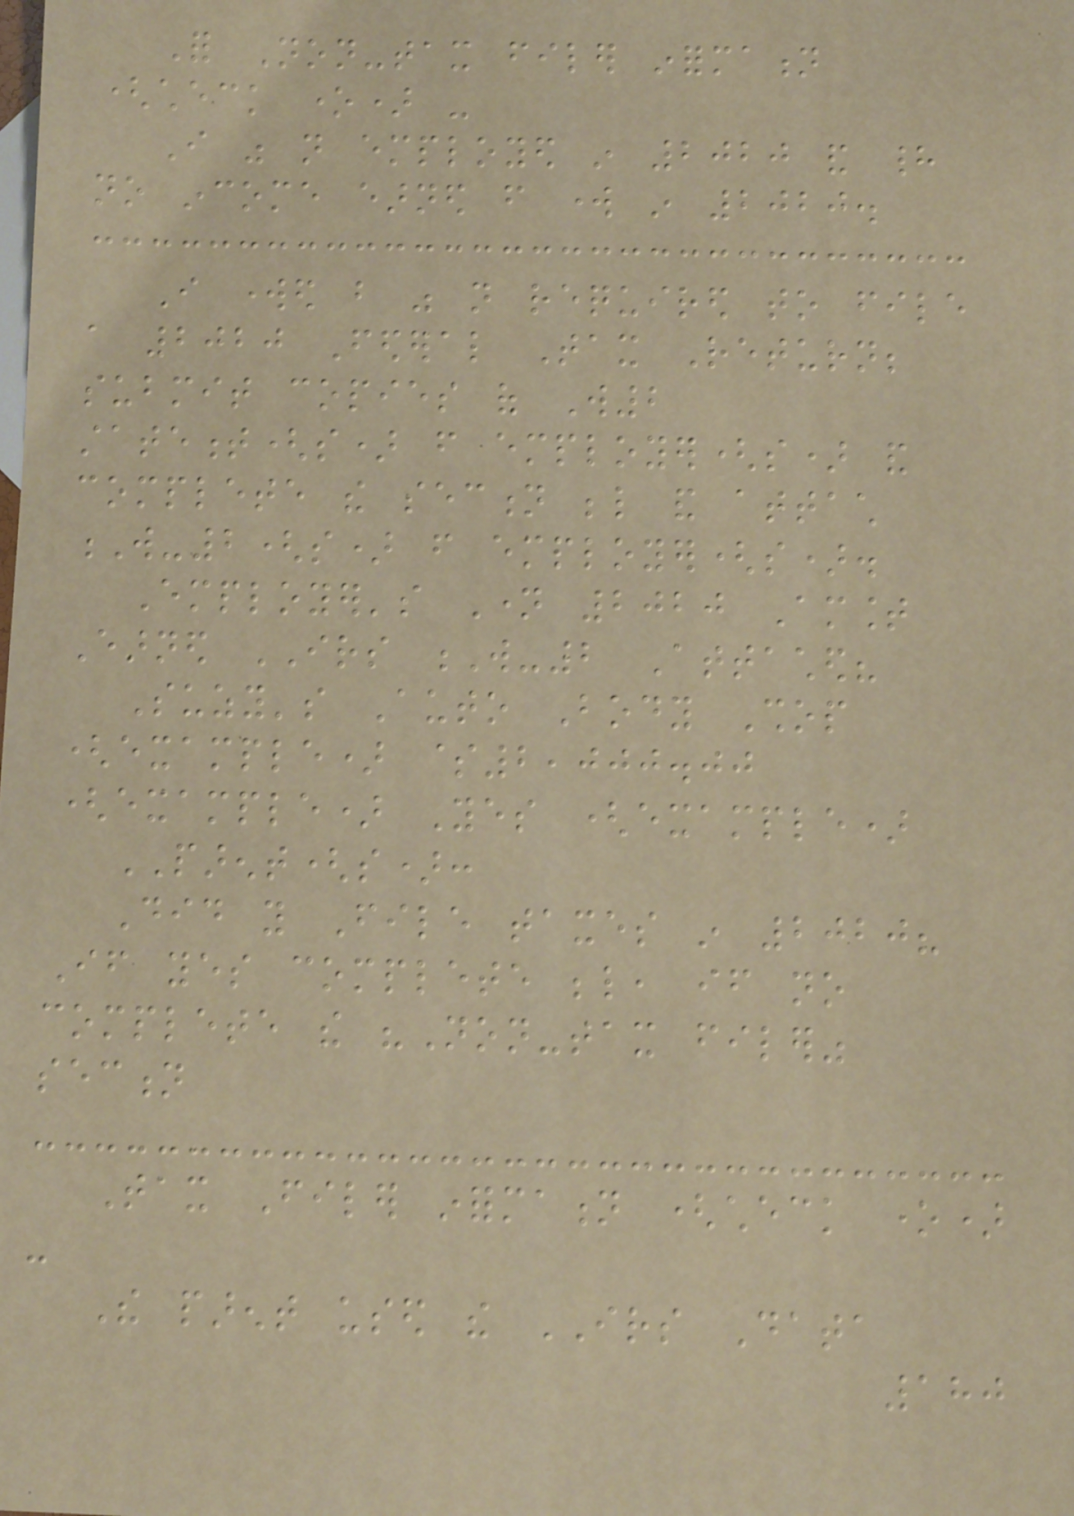For Non-tax filer information
(check one) -
I was not employed in 2020 and had
no income earned from work in 2020.
I worked but was not required to file
a 2020 Federal Tax Return;
submit copies of W2
statement(s) from employer(s) and
complete the section below and attach
W-2(s) from employer(s).
Employer's Name 2020 Amount
Earned IRS W-2 Attached?
Suzy's Auto Body Shop
(example) $2,000.00
(example) Yes (example)
PARENT(s):
Did you File taxes in 2020?
If yes complete below, if no
complete the "Non-tax filer"
section
Tax Filer information (check one)
-
The parent used the IRS Data
180
